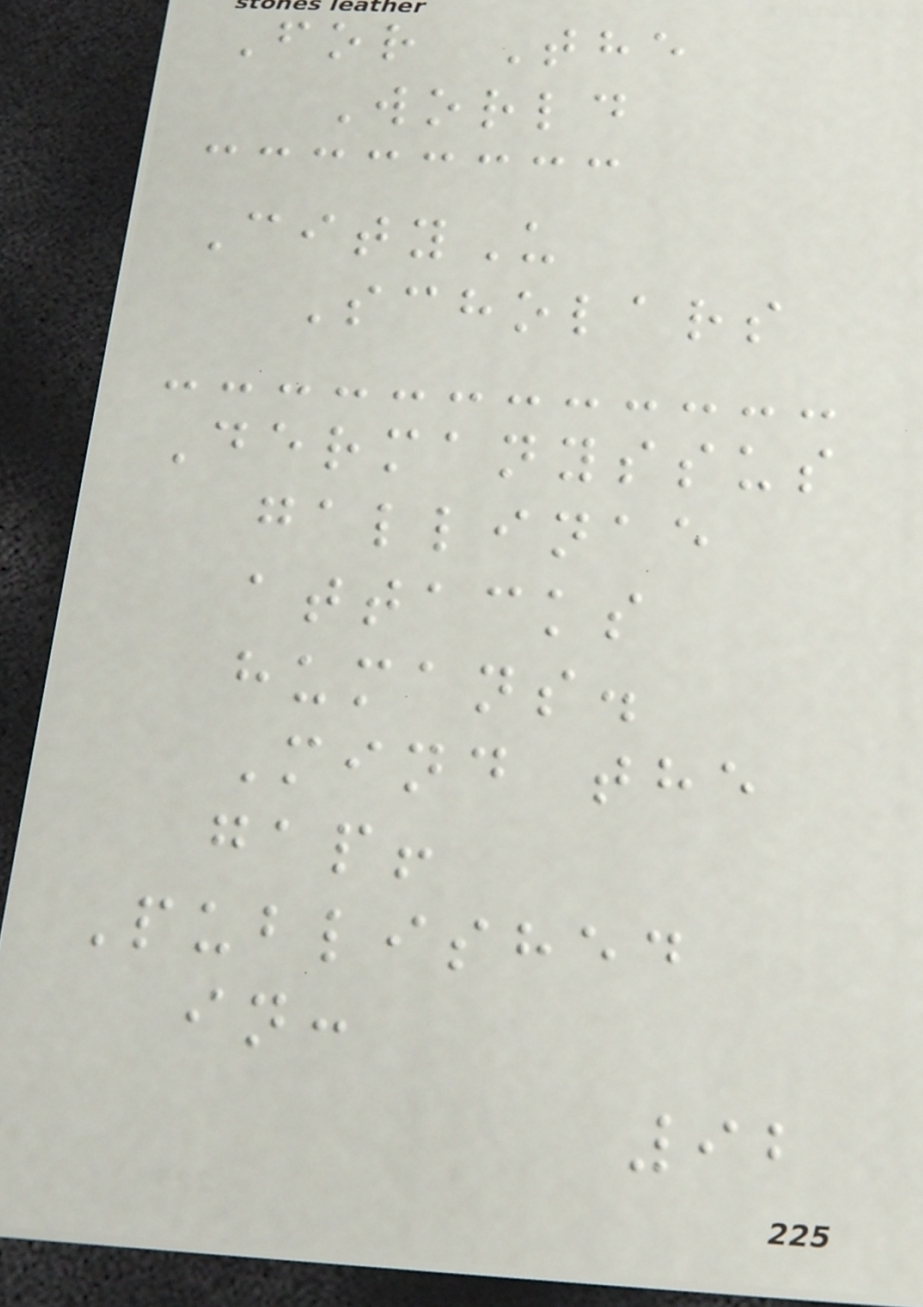For The
World
CityU
Scholars
Dermanyssus
gallinae
attacks
humans.
Mind the
gap!
Published
in:
92
